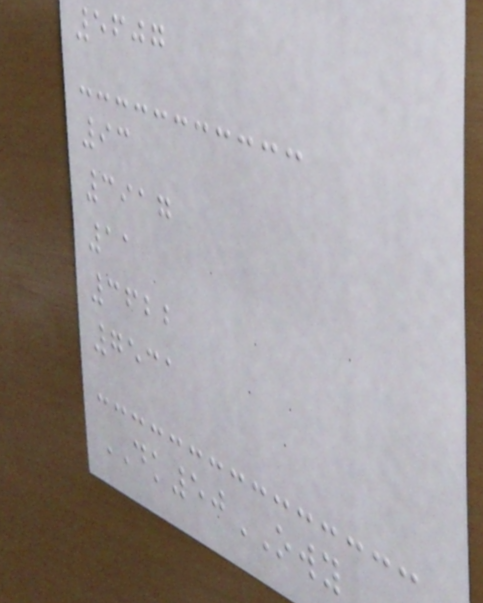5607
93
3917
11
3622
7531
DK50OWY
